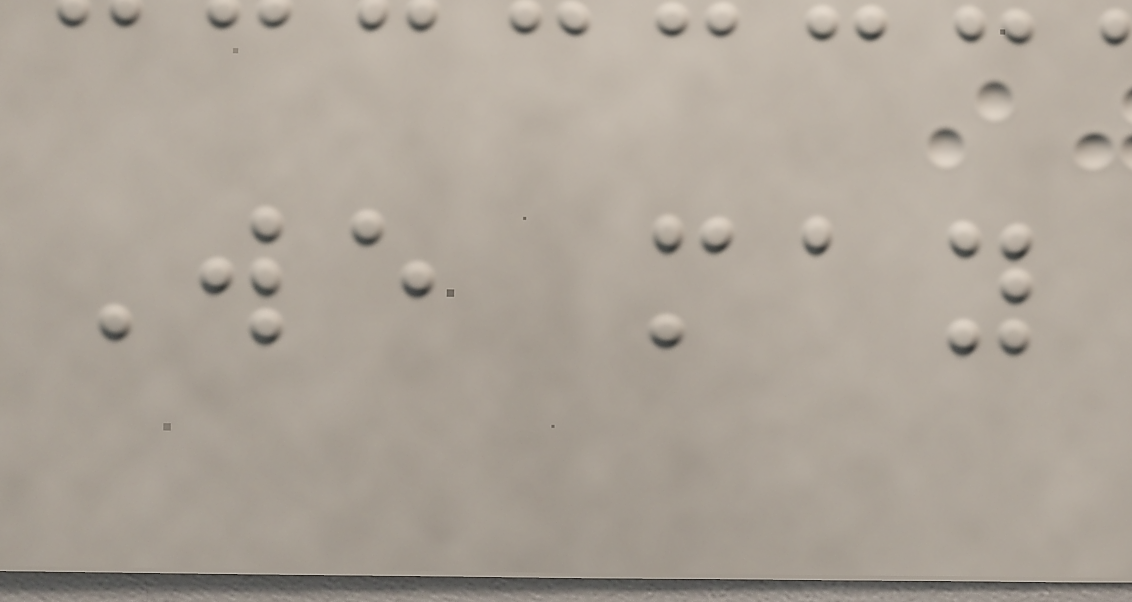We may
